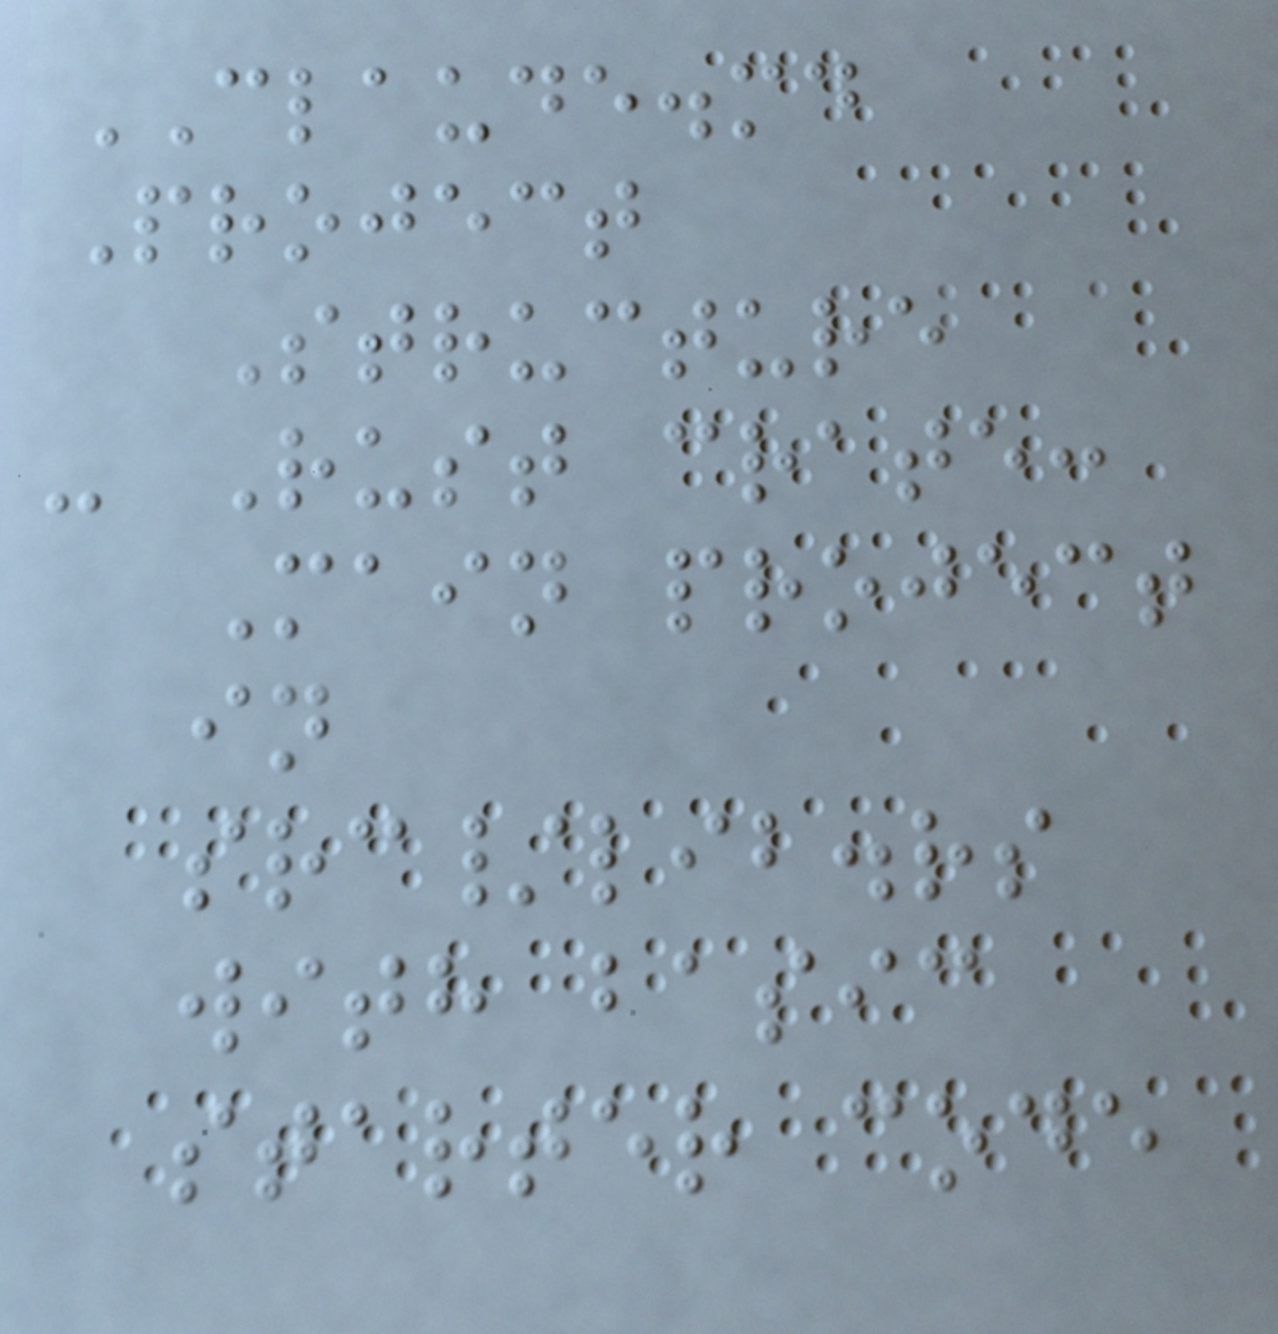CLAUDE.md
Project
Structure
- Rust crate:
Main project
in
src/lib.rs
with basic
starter code
